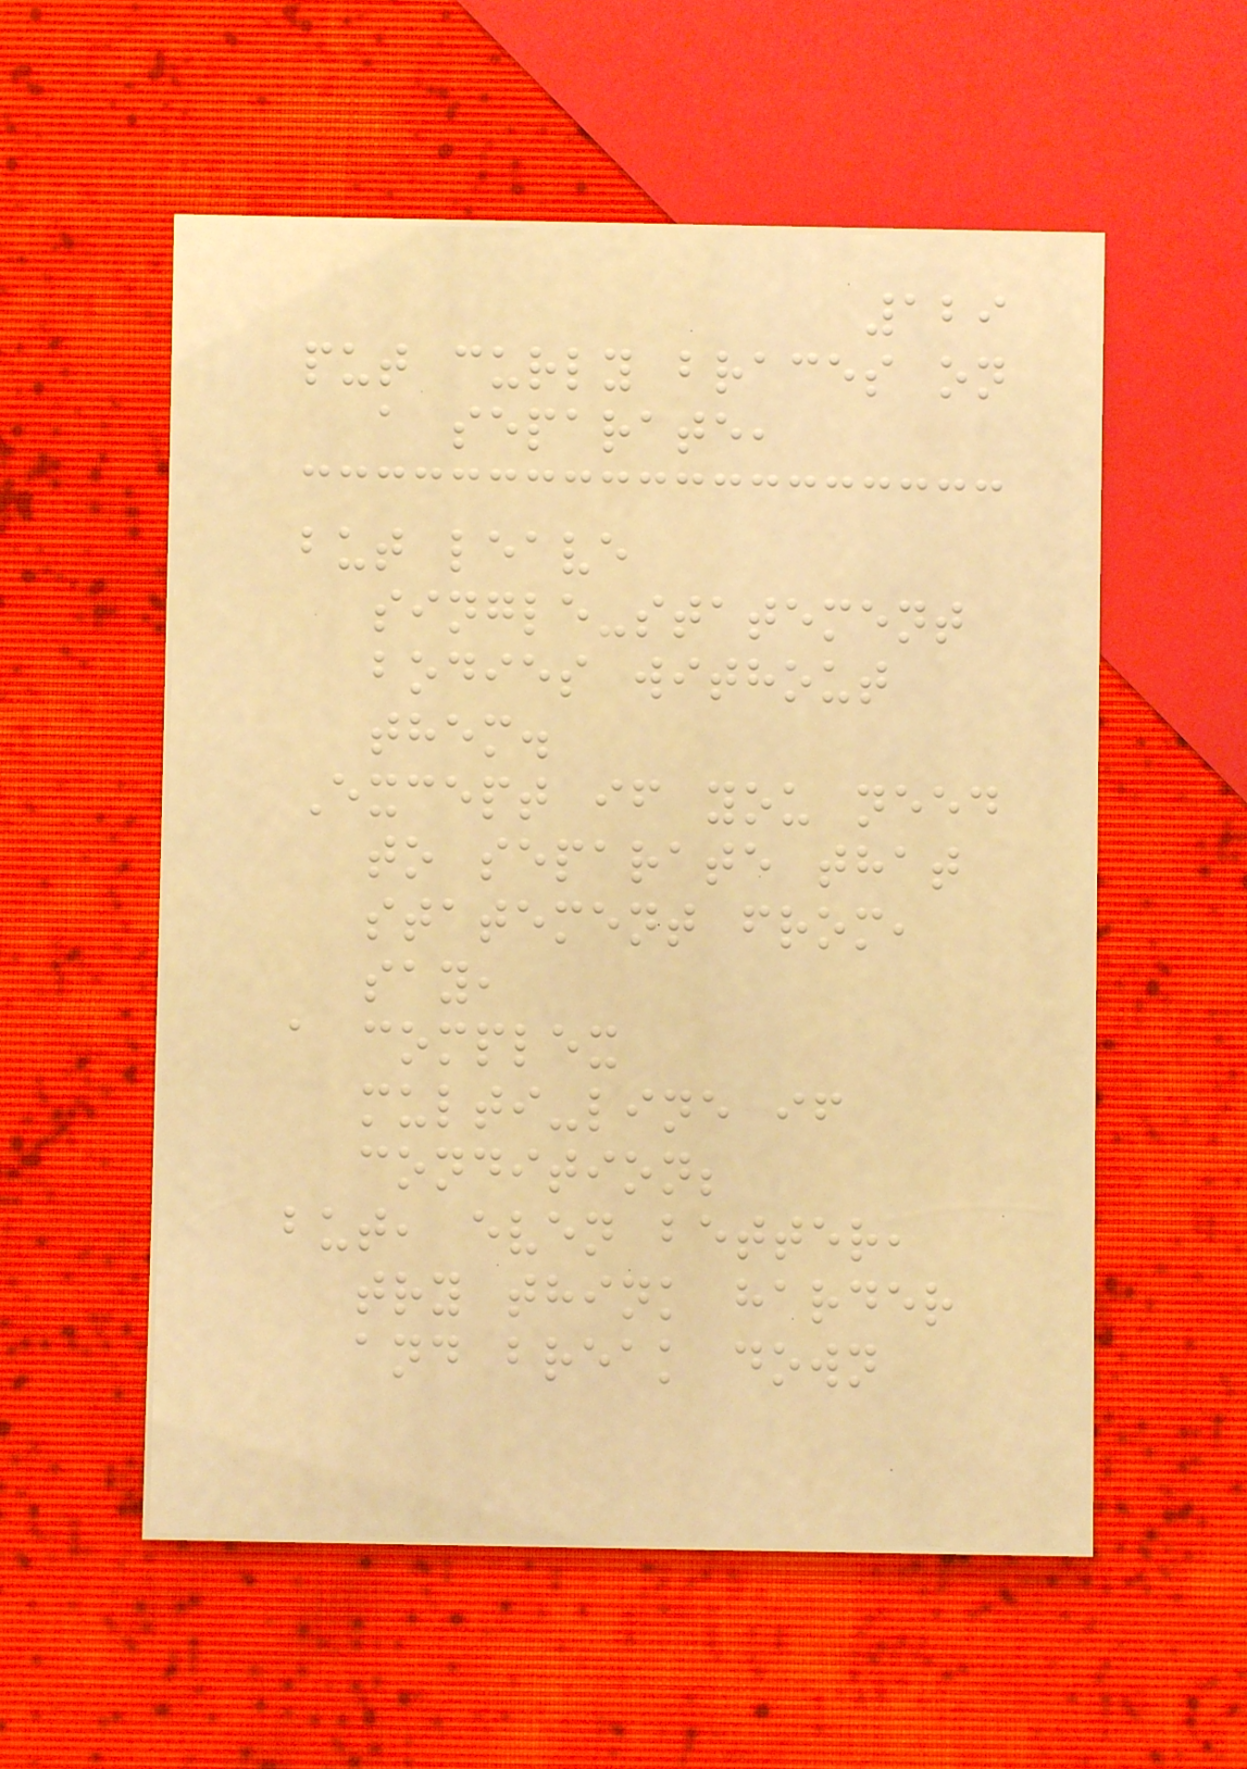129
put curly braces on
a separate,
but leave
single-statement
bodies without
them.
Except if you need
to separate that
statement from,
say,
a complex
multi-line if
condition;
but, even better,
try think harder
and break down
